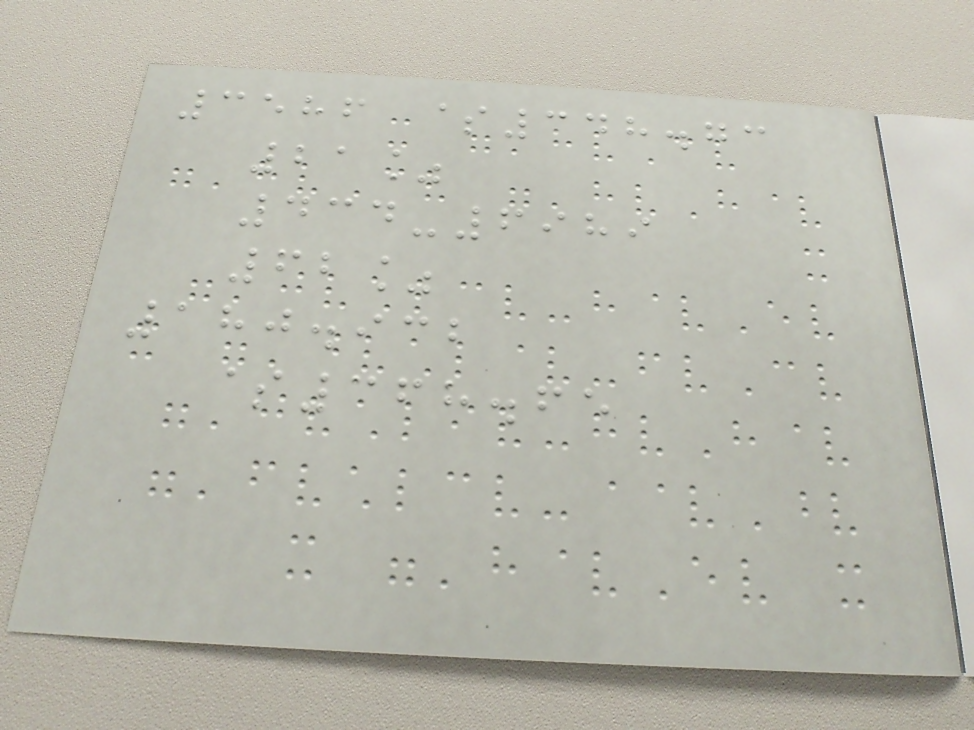3586 $348.73
21%
434-6989
62%
180.932
$368.65
